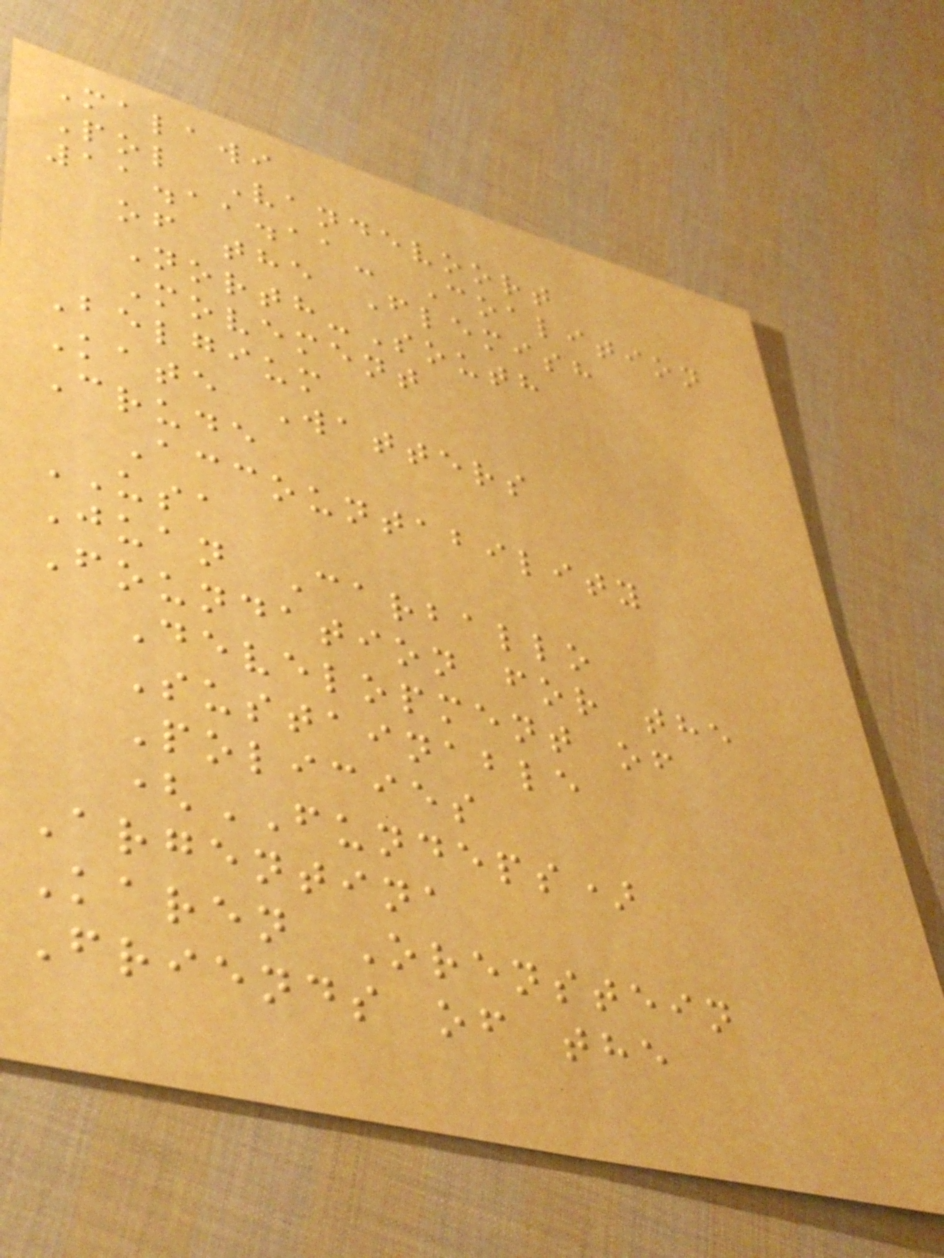Malawi
Pol Vandevoort
11.11.11- Coalition
of the Flemish
North-South
Movement
Belgium
Kate Watters
Crude
Accountability
USA
Juan Carballo
Foundation for the
Development of
Sustainable
Policies
(FUNDEPS)
Argentina
Karen Orenstein
Friends of the
